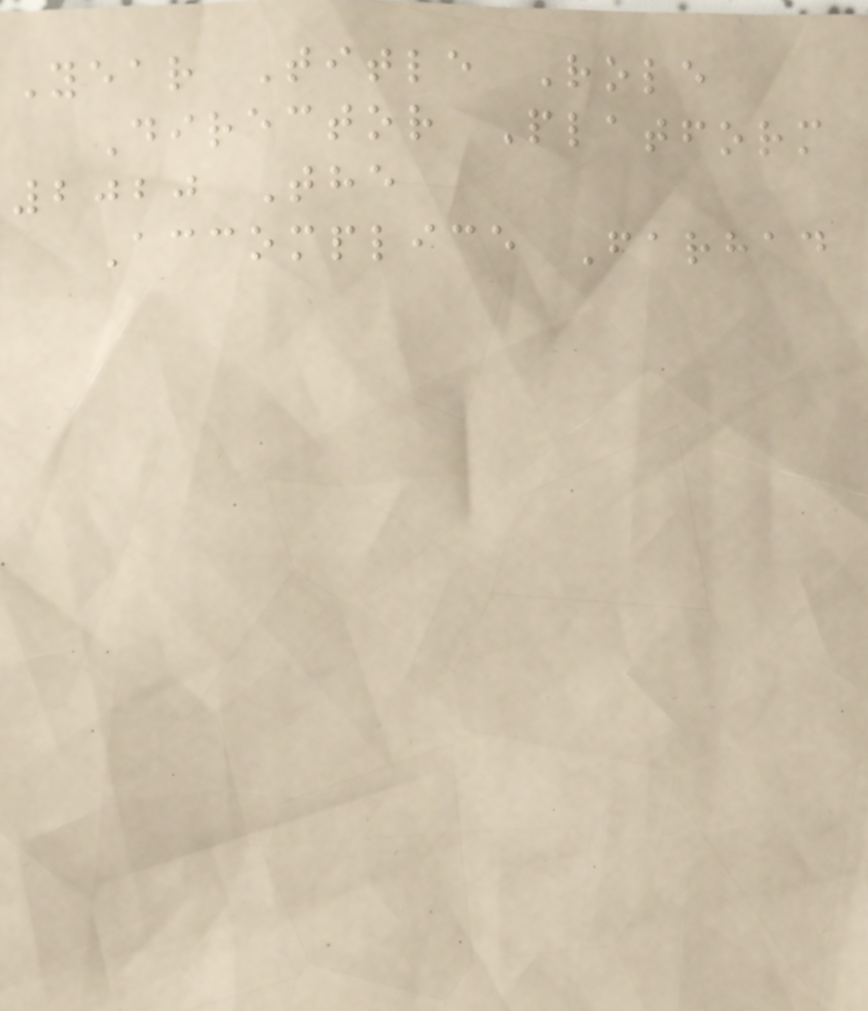Year Title Role
Director Platform
2020 The
Accomplice Farhad
